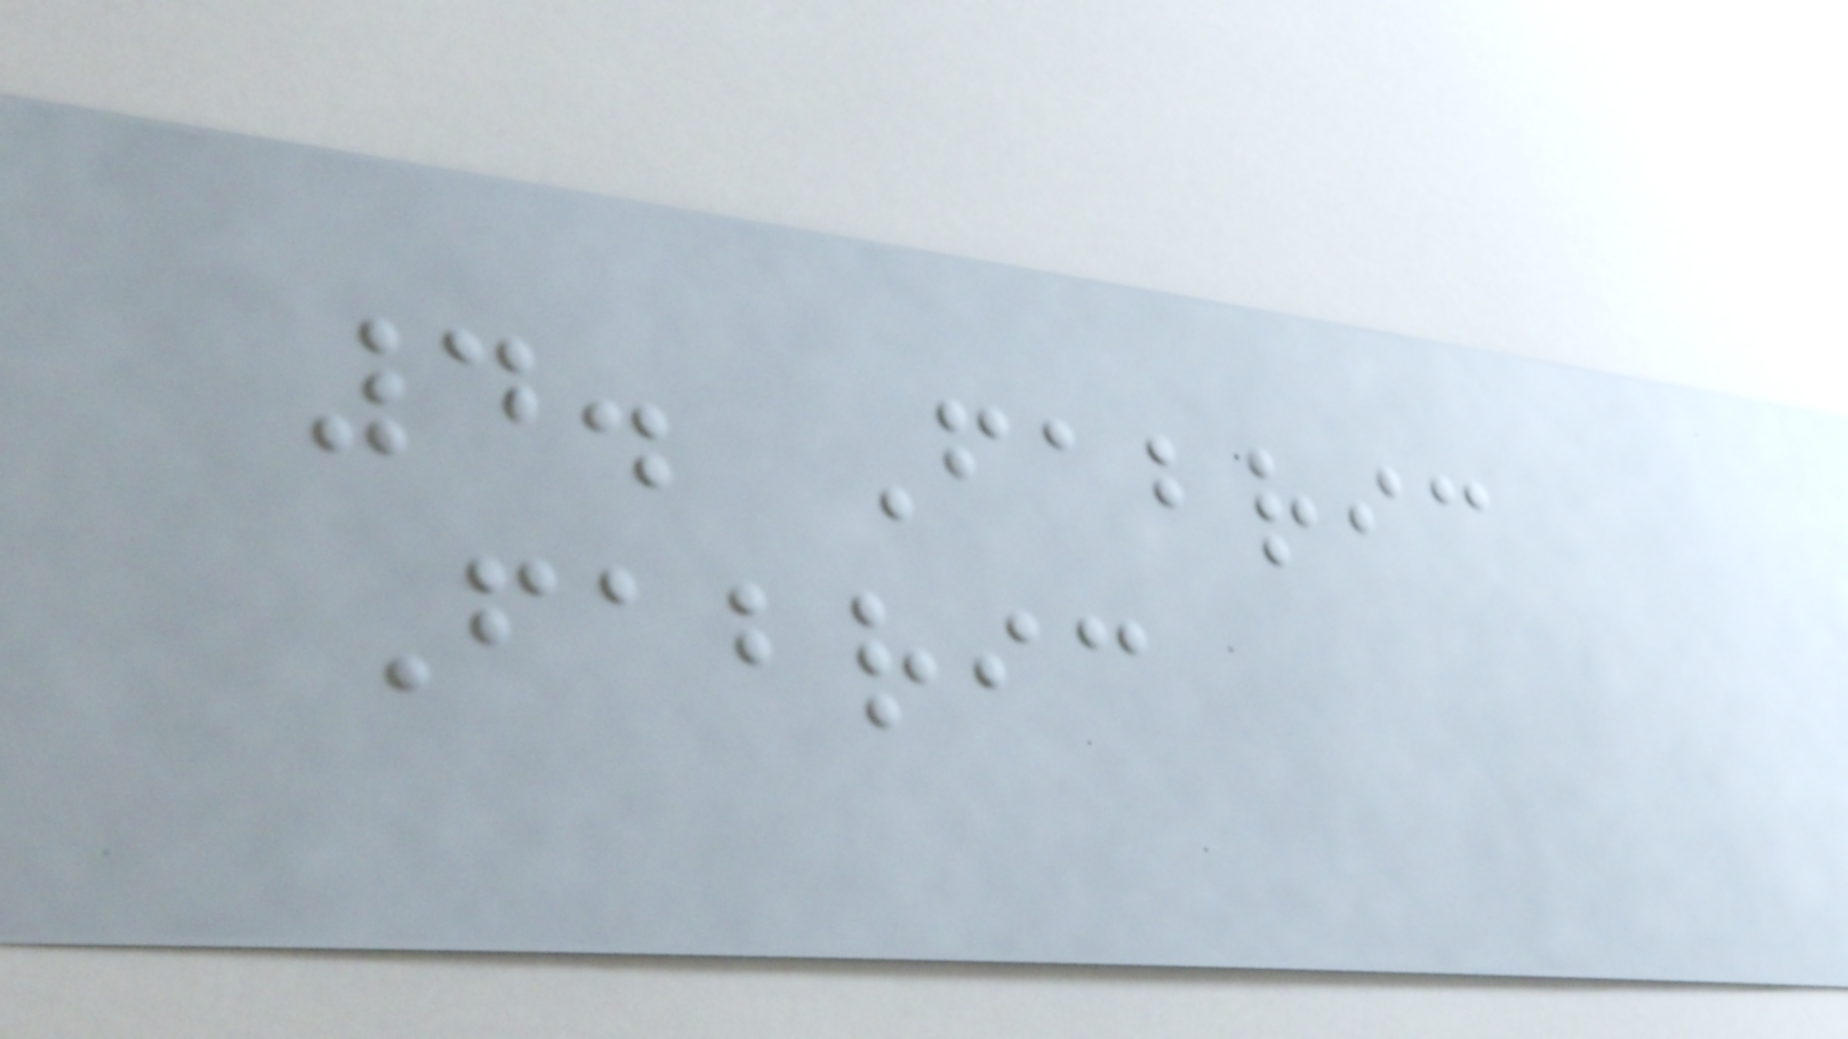4. Fabric
Fabric
